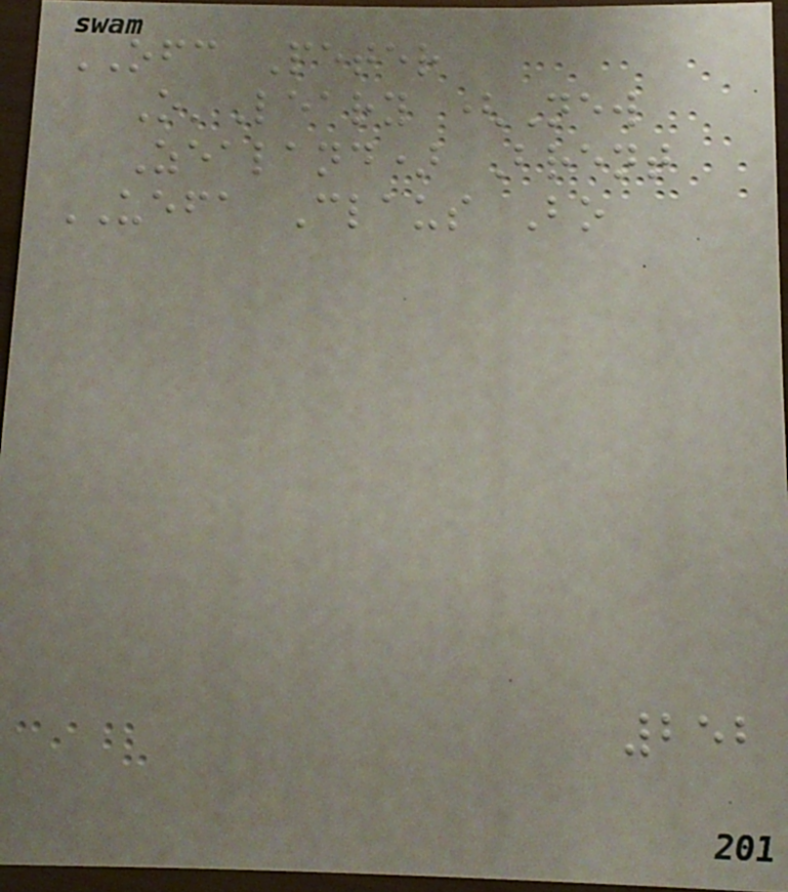OFC Peter
O'Leary (New
Zealand) Brent
UEFA Claus Bo
252
